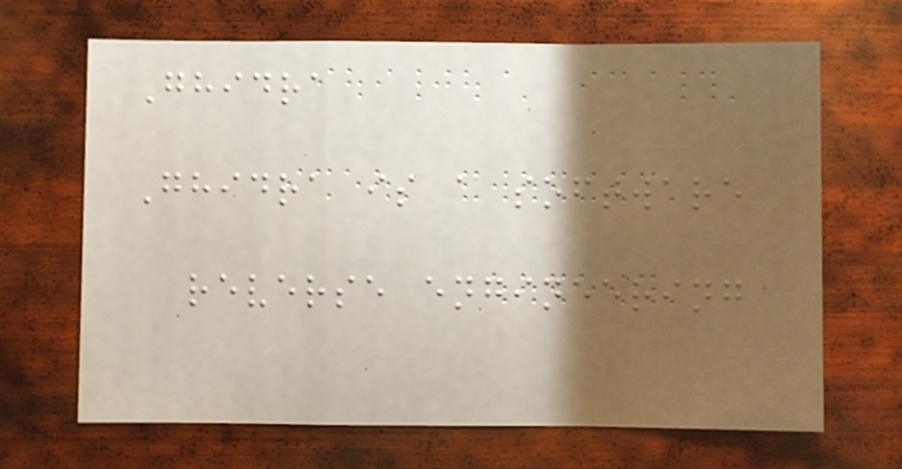Ghidra
Ghidra is a software
reverse engineering
